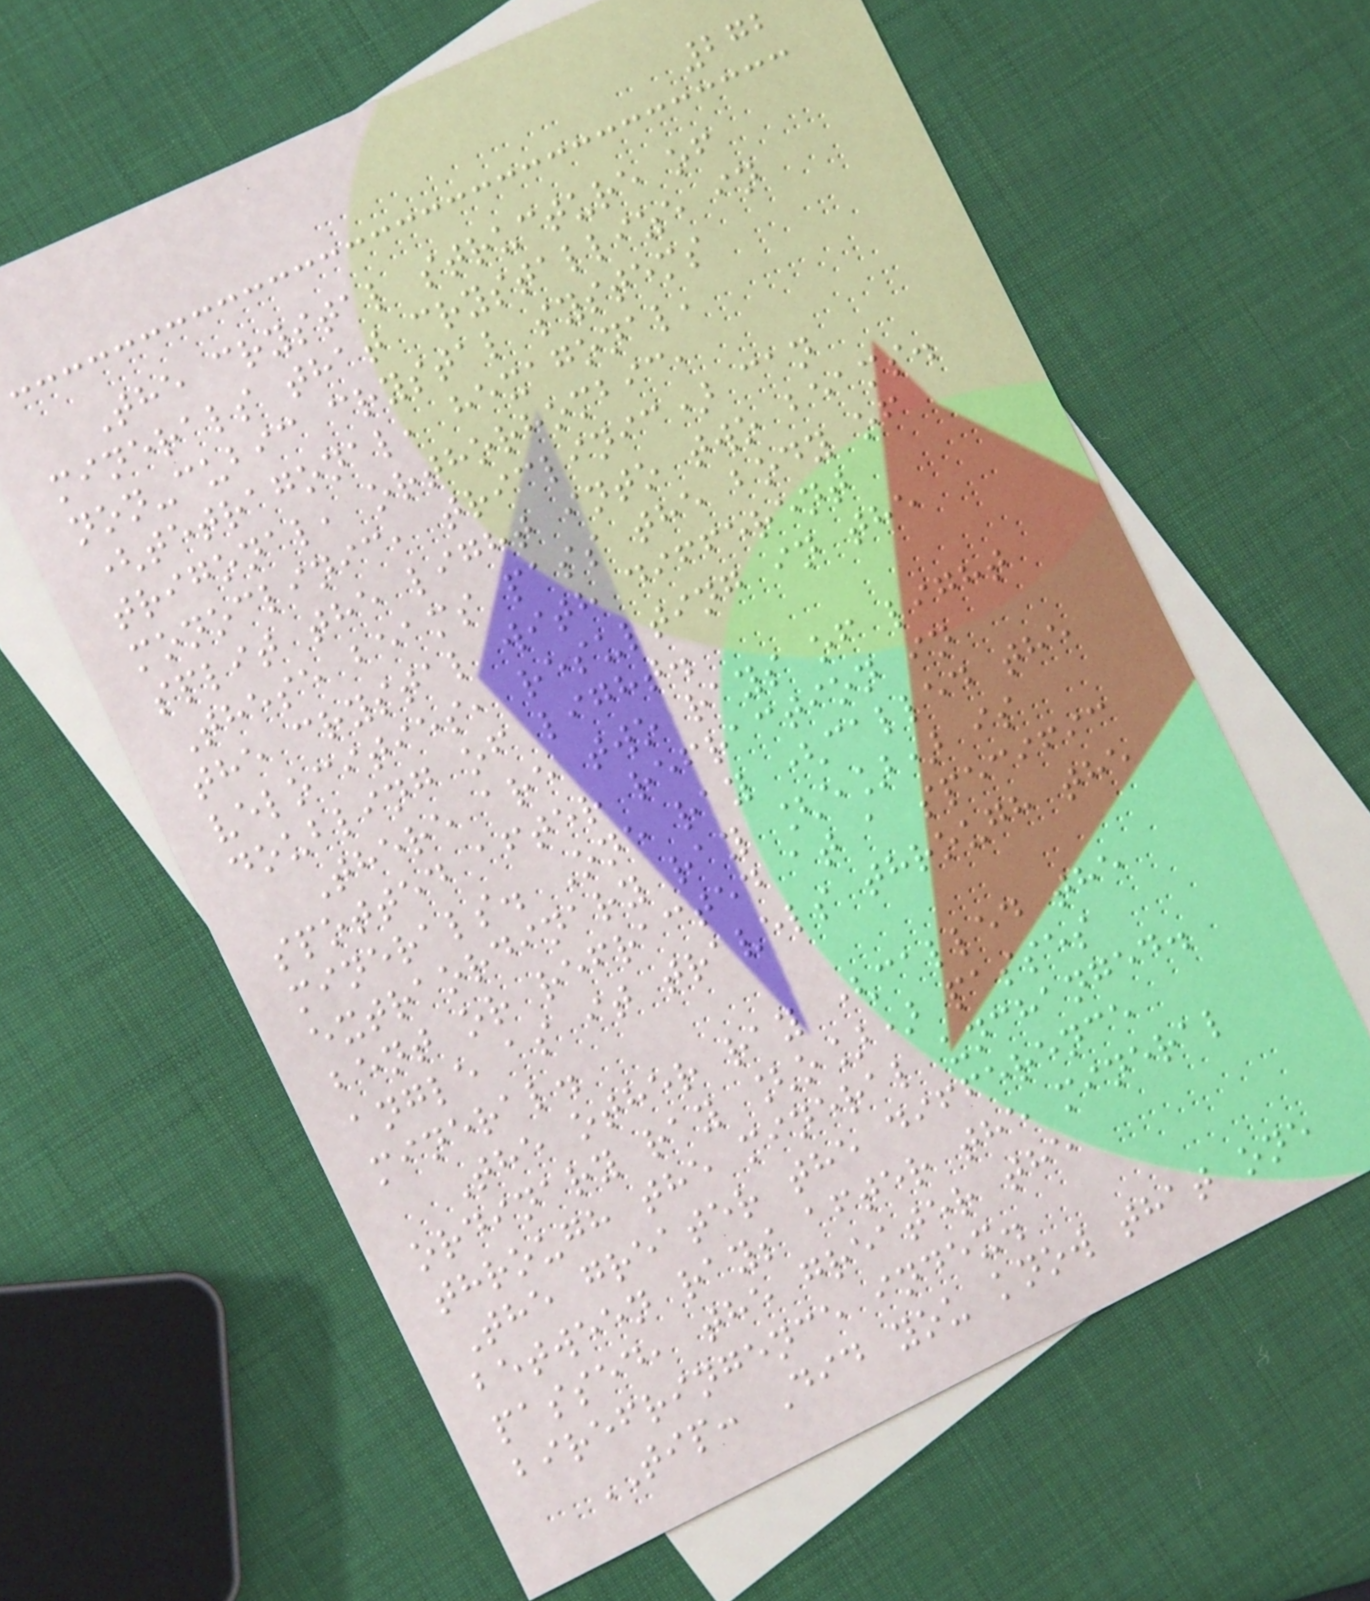272
The crystal structure of
minerals that crystallize in
non-cubic crystal systems
(tetragonal, hexagonal,
trigonal, orthorhombic,
monoclinic, triclinic) can
split the light into two beams.
These beams pass the body of
the crystal with different
velocities, resulting in the
doubling of light.
There are two rays of light
spotted after refraction in
minerals. One ray (called the
extraordinary ray [e]) is
bent or refracted at a specific
angle as it travels through the
mineral.
The other ray (called the
ordinary ray [o]) passes
through the mineral unchanged.
The greater the difference
between rays after the mineral
passed, the greater the
birefringence index.
TIP: Did you know that one
